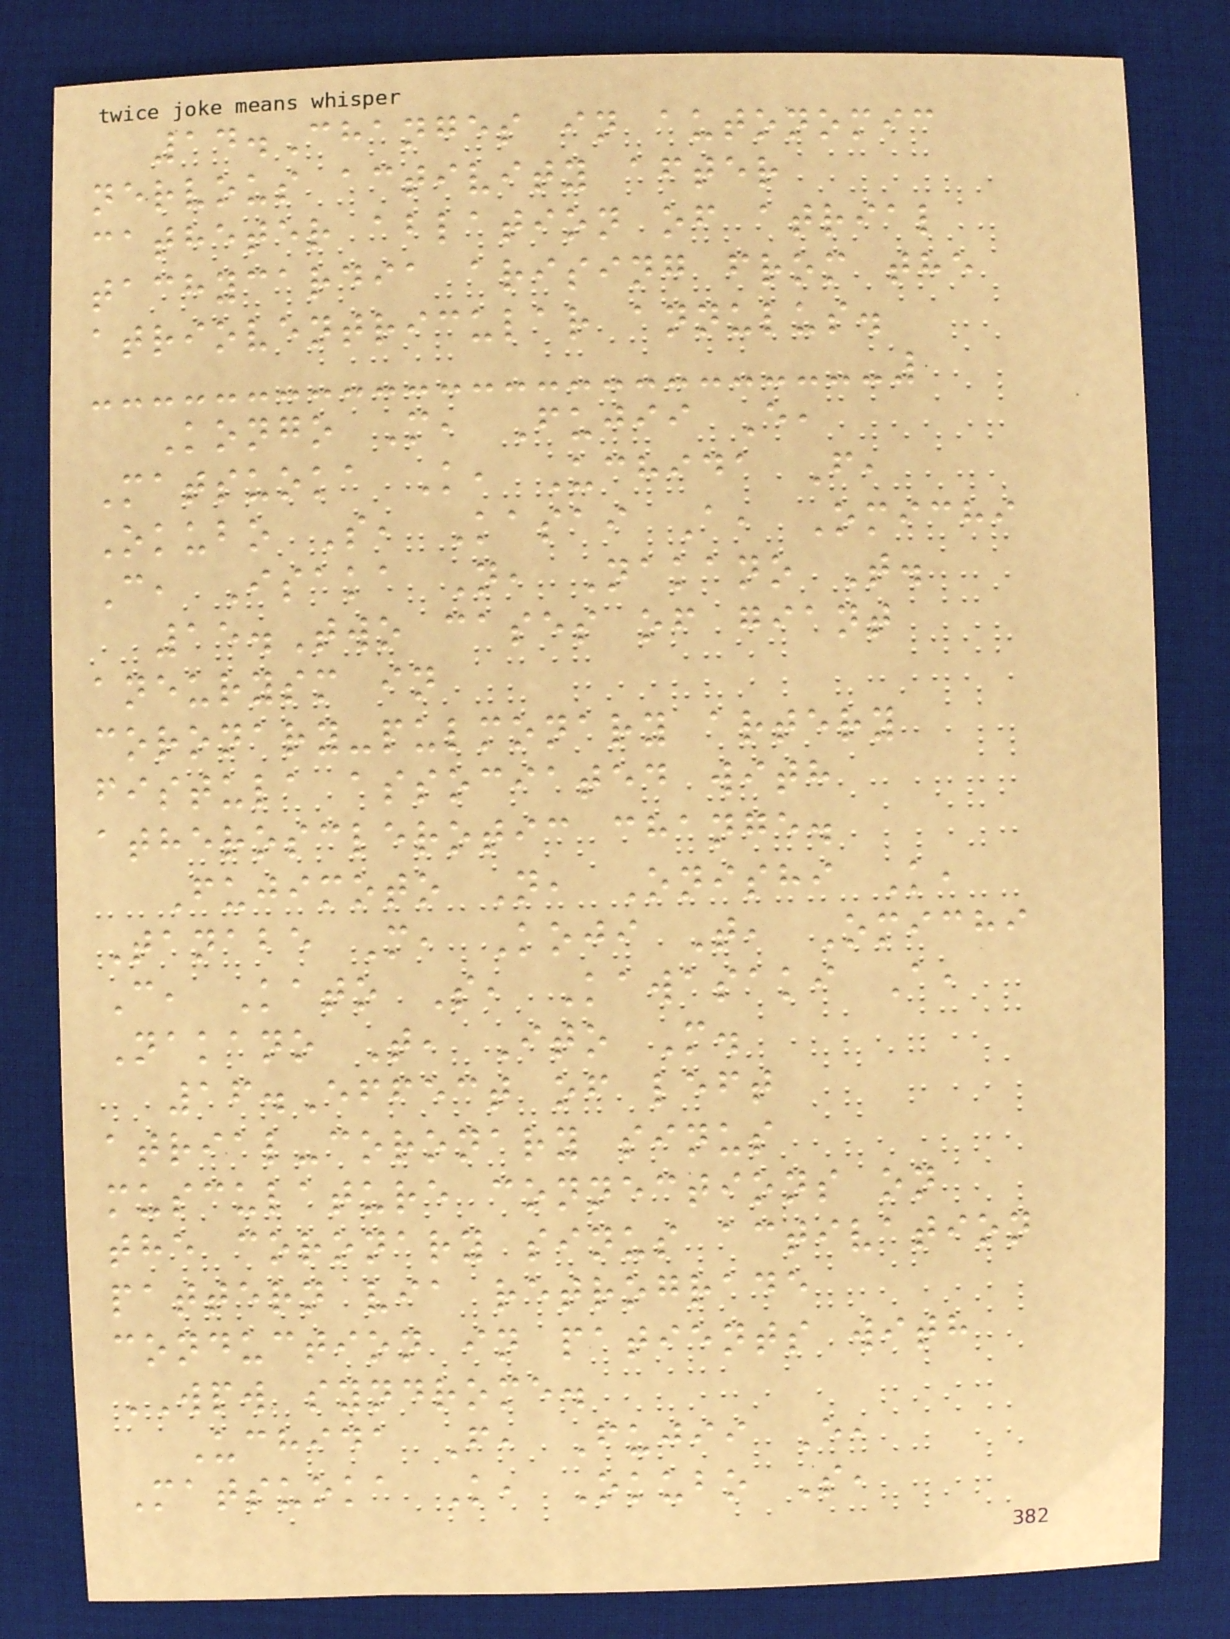14.Changes in autonomic
nervous activity after
catheter ablation of atrial
tachycardia arising from the
atrioventricular annulus.
Kongo M, Fujii E,
Matsuoka K, Uchida F,
Okubo S, Kasai A, Omichi
C, Isaka N, Nakano T.
15.Two cases of giant
aneurysm in
coronary-pulmonary artery
fistula associated with
atherosclerotic change.
Fujimoto N, Onishi K,
Tanabe M, Koji T, Omichi
C, Kato S, Kawasaki A,
Nakano T, Ito M.
16.Effect of left
atrial-coronary sinus
musculature connections on
the coronary sinus activation
pattern via retrograde
conduction in patients with
WPW syndrome.
Uchida F, Fujii E,
Matsuoka K, Okubo S,
